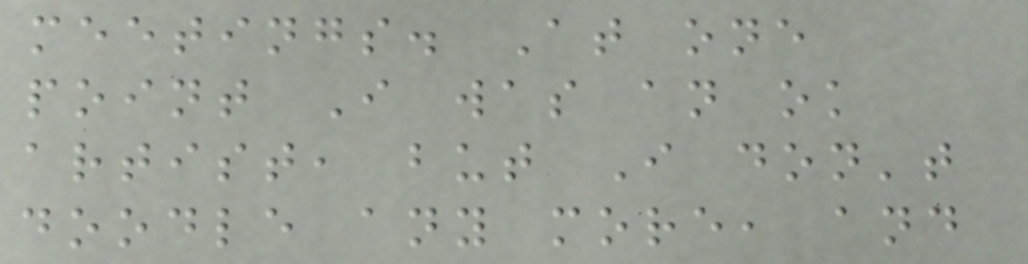meetings. At one
point I was an ok
artist, but I don't
doodle any more, and
